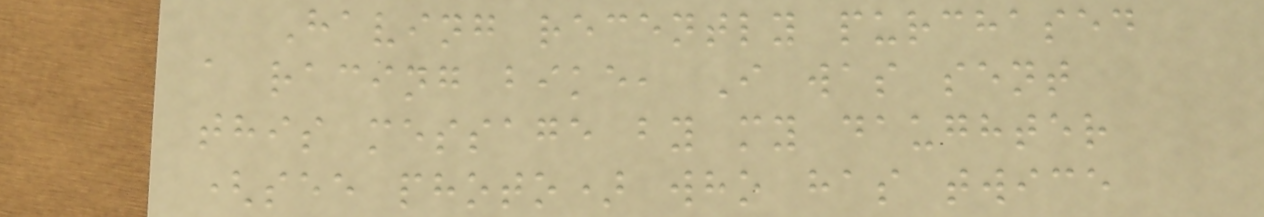Having recently purchased
a racing bike, I was sent
this message by my daughter
(see photo) who has twice
